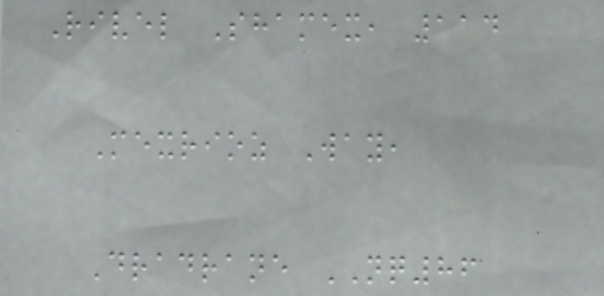Rivel Shamex, 114
Mexrioz Way,
Dradrane NQ86
